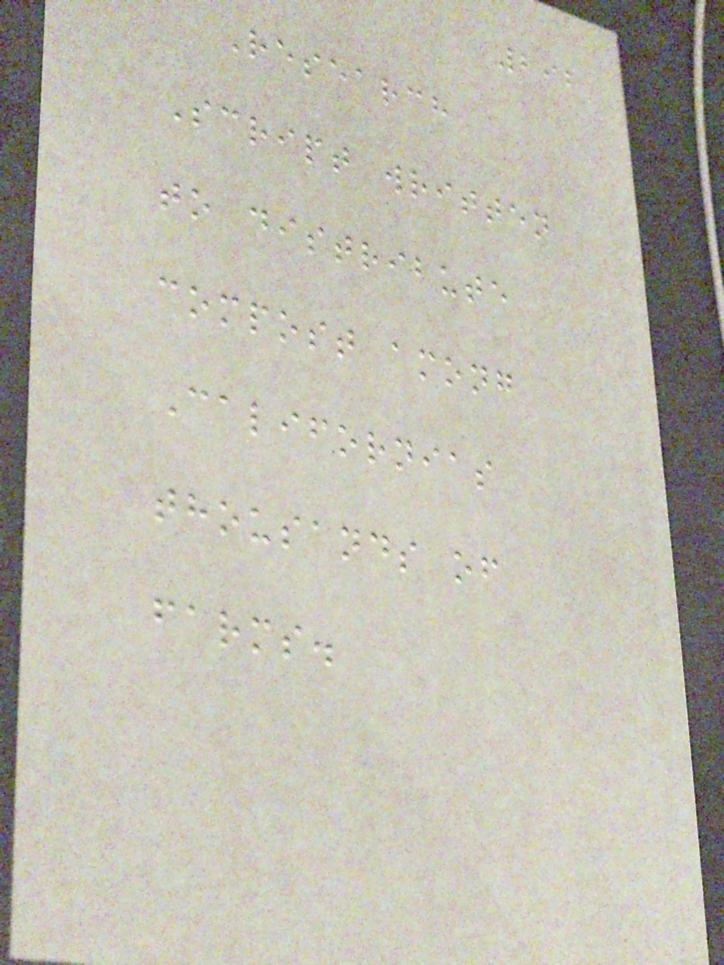292
Research
Script written
to distribute
compost among
Californias
thousands of
farms.
